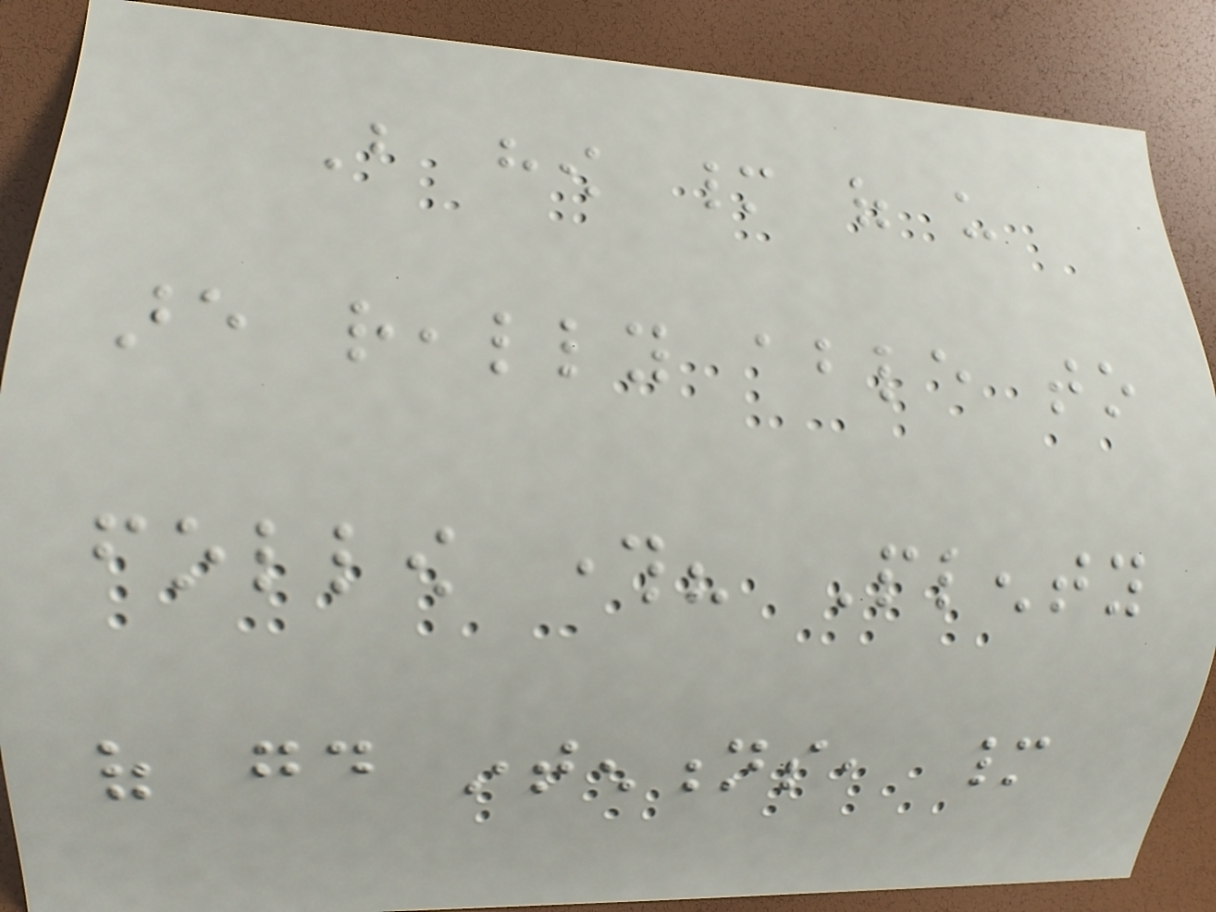But how many of us
are really able to
follow through? Plenty
of good intentions, many
